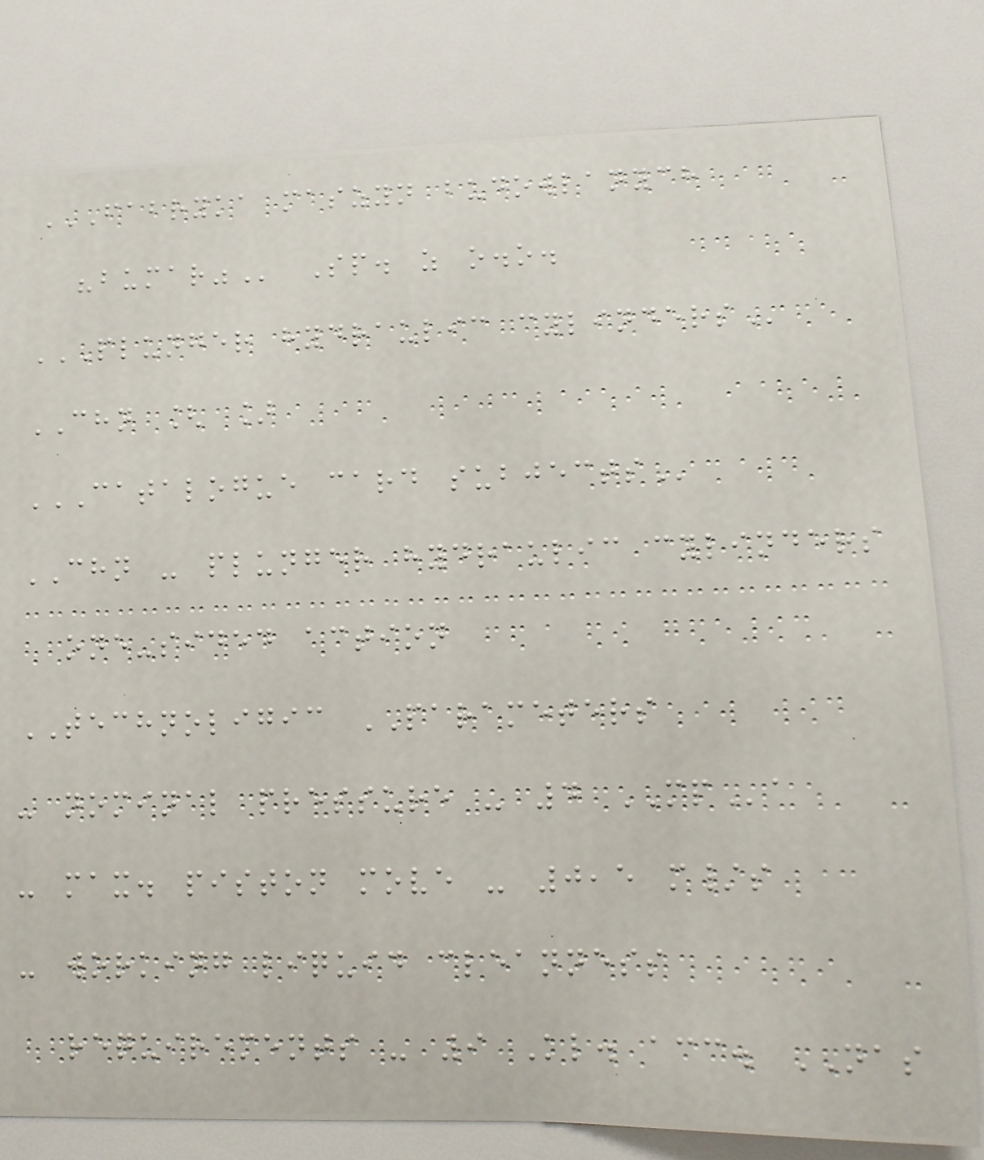FABRYKA MASZYN BUDOWLANYCH
"BUMAR" Sp. z o.o.
PLUNGER HYDRAULIC CYLINDERS
CHN [ ]
CATALOGUE CARD SUBJECTS
CHN - plunger hydraulic cylinders
one-sided action
TECHNOLIGIC PARAMETERS
- nominal pressure - 4 MPa
- max. piston move - 0,5 m/s
- working liquid cleanness
requirements - 9 Kl. acc. NAS
